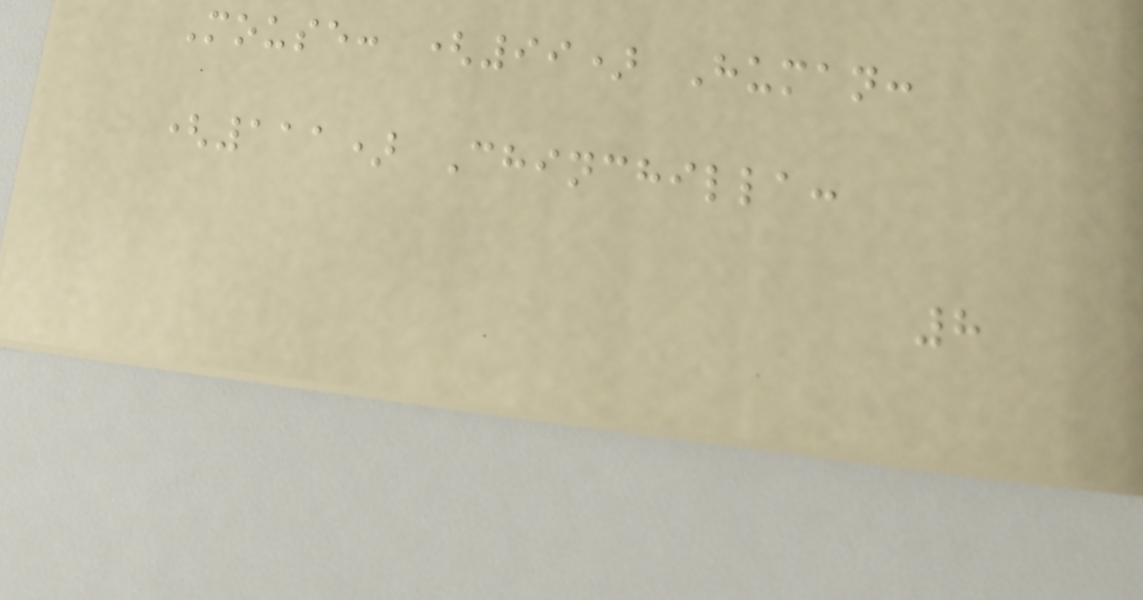Mouse: (99) Human:
(111) Chinchilla:
8
